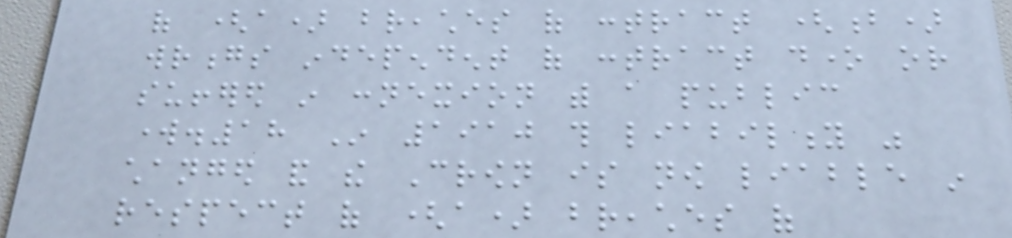of (a) breaches of contract (b)
wrongs independent of contract done or
suffered in connexion with a public
work.18 In 1910 this liability was
changed and the Crown is now liable in
respect of (a) breaches of
